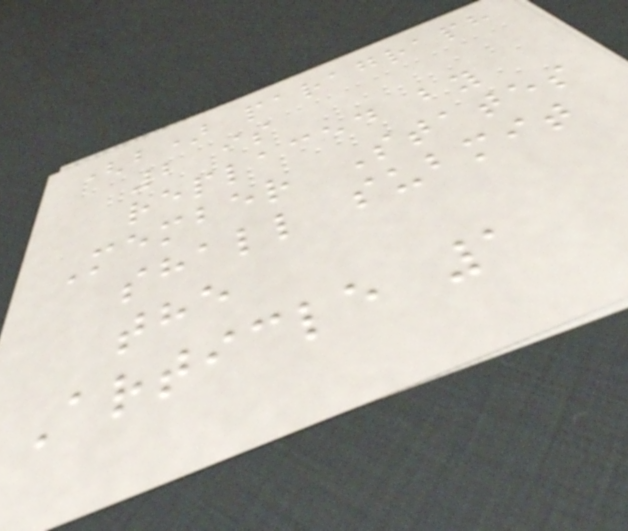(b) paragraph
2 is
replaced by
Member States
shall submit
the
Article 1
